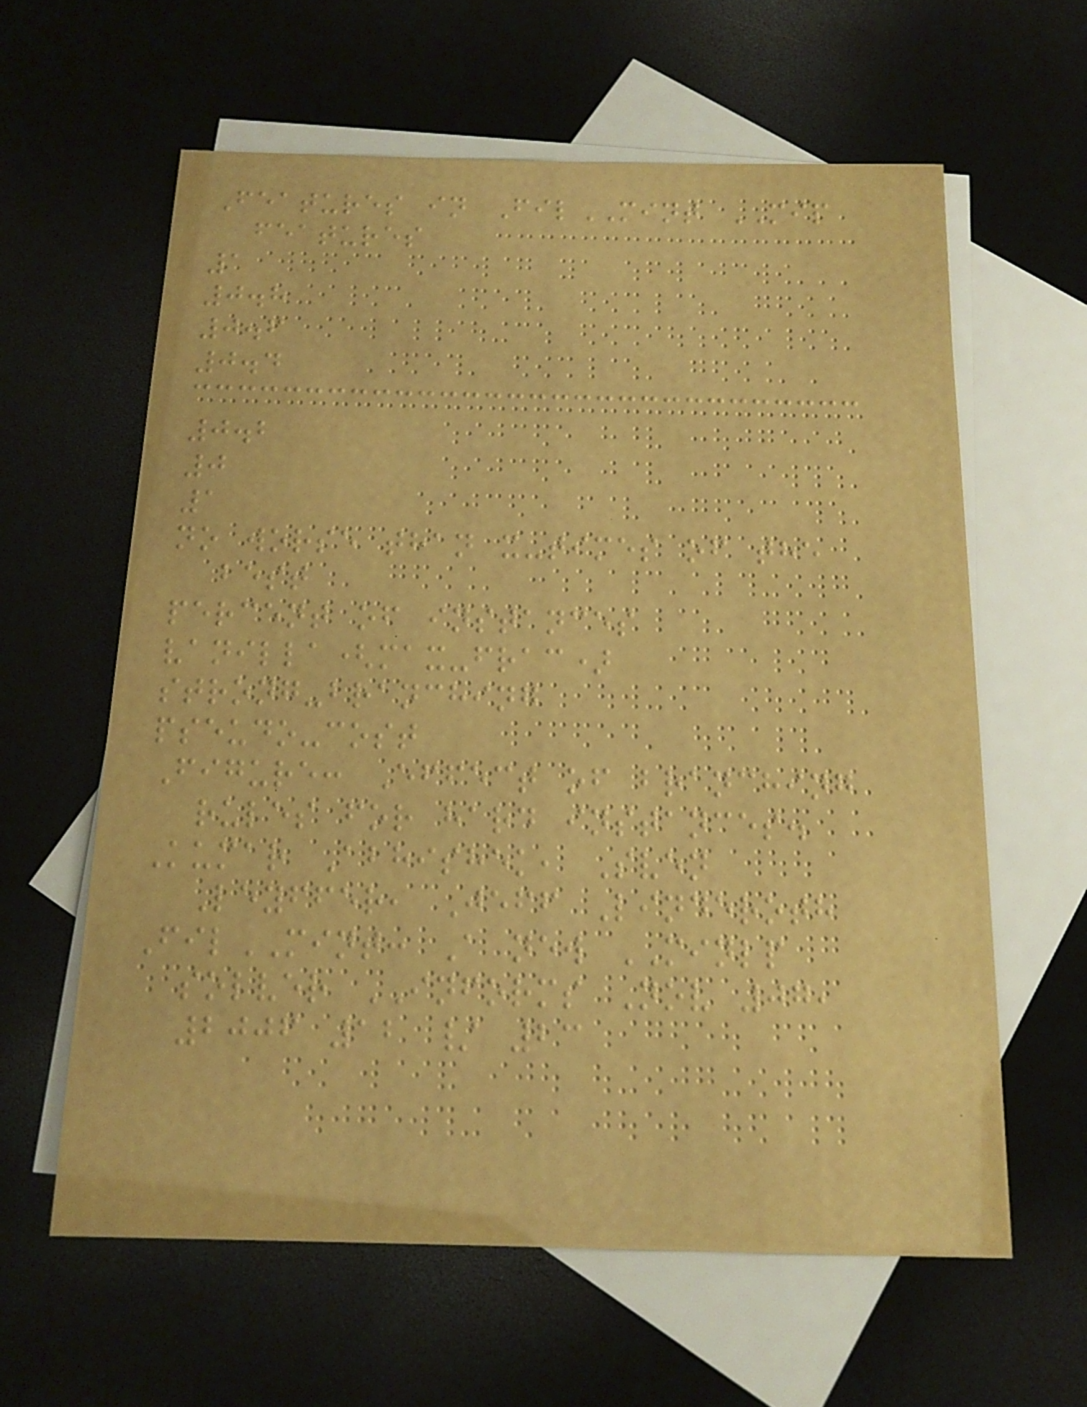Features in FilMINT MIP
features
1
0.8
0.6
0.4
0.2
0
1
no worse than x-times of the
best
percent of instances
vanilla(max-frac)
strong-branching
pseudo-cost
Figure: Effect of branching
rules for hard instances.
Kumar Abhishek, Sven
Leyffer, Jeff Linderoth
FilMINT: A new MINLP
solver INFORMS Nov 07,
2006 12 / 23
